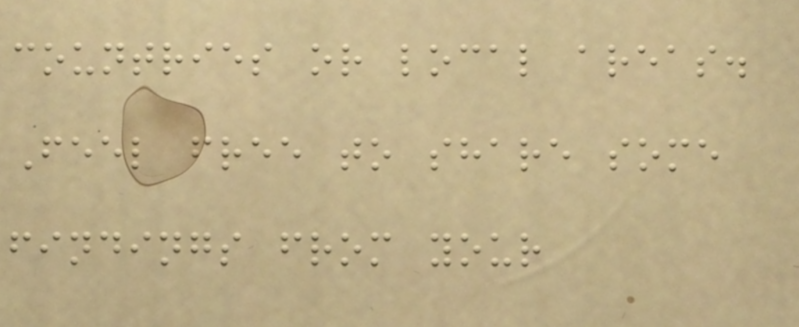countries or local areas.
Feel free to share some
findings from your
